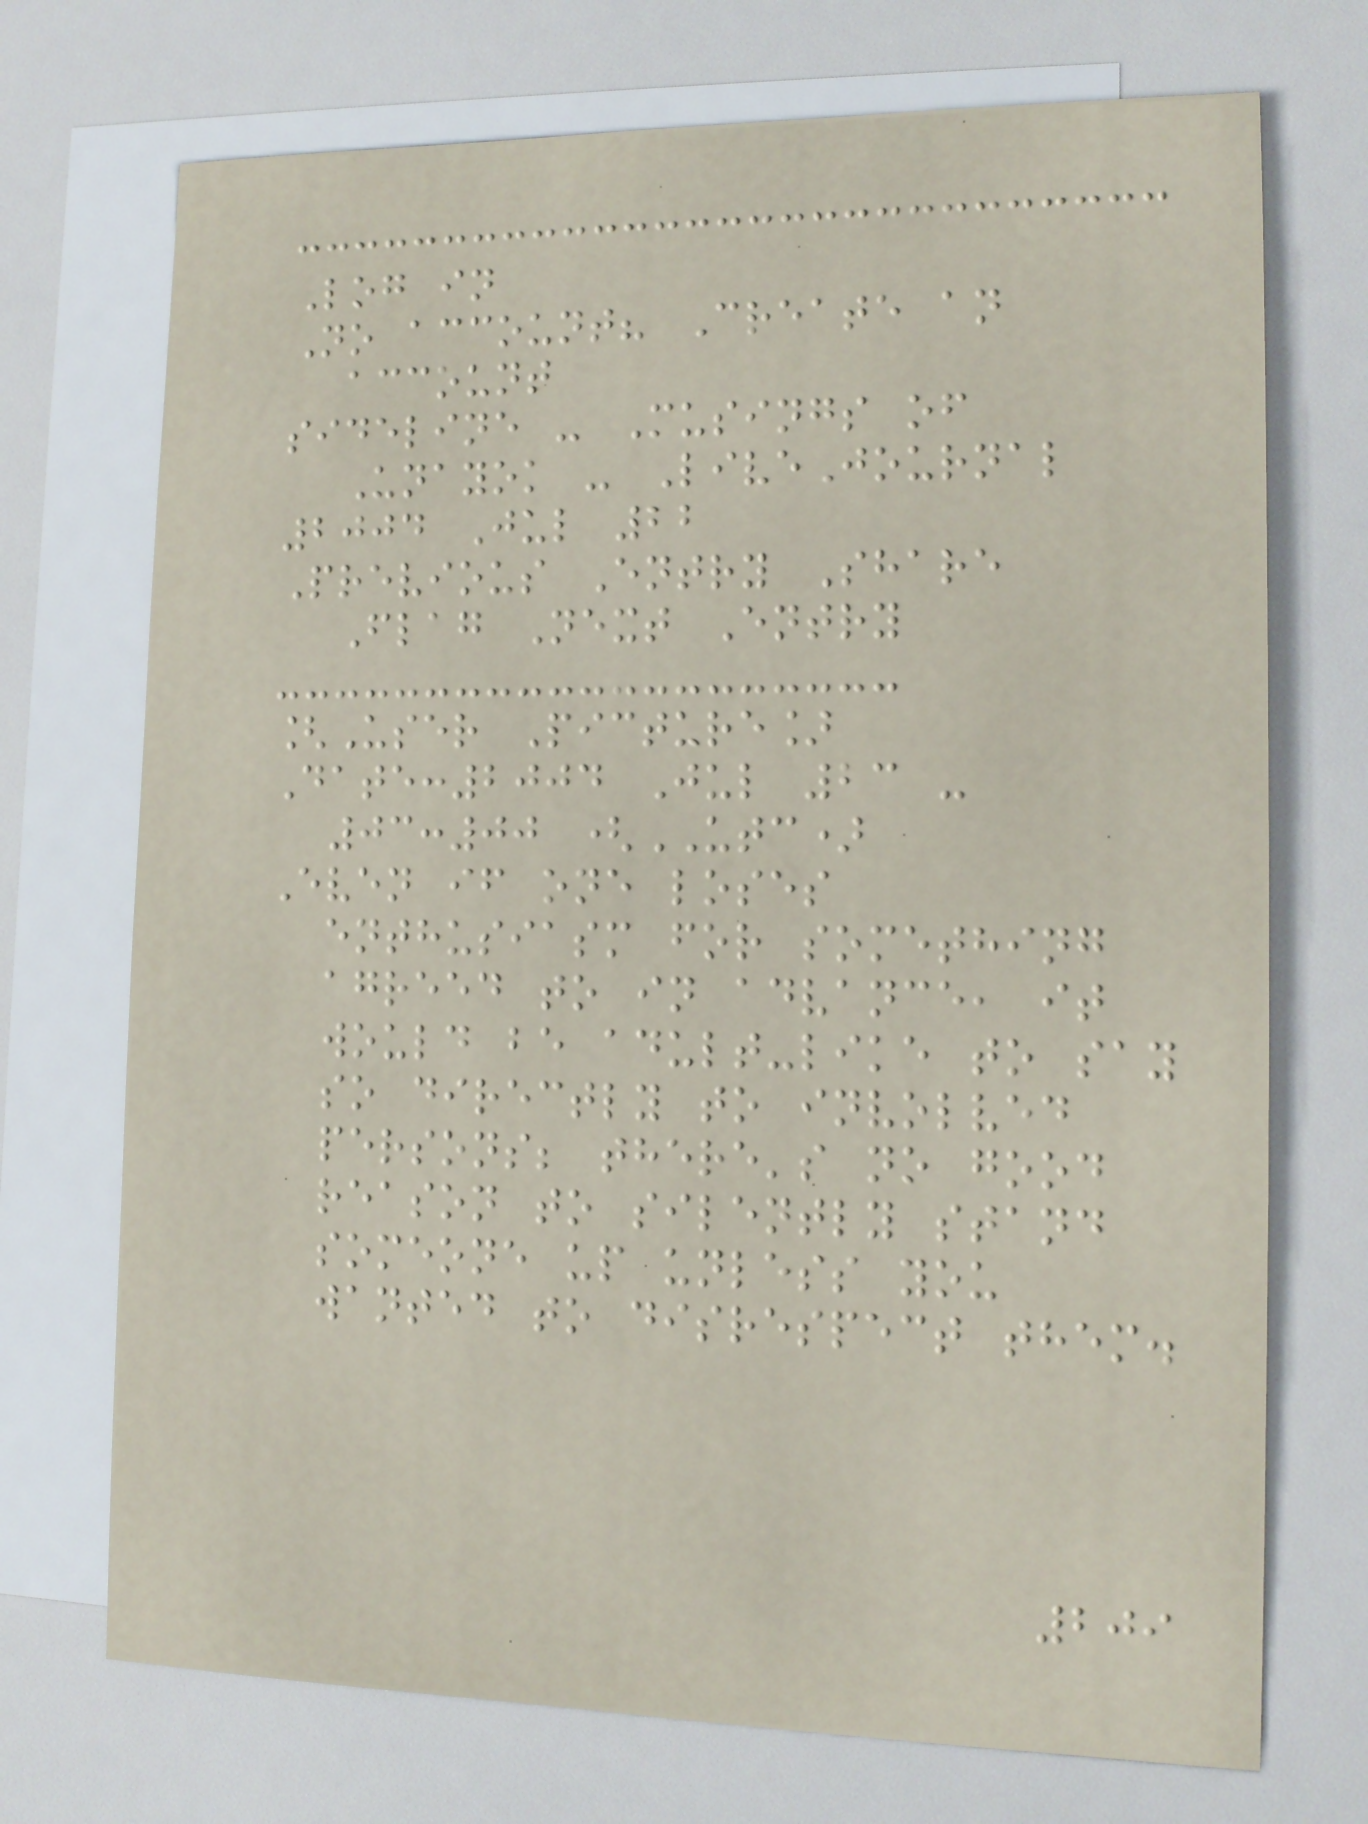Log in
No account? Create an
account
sideline - Musings of
Unayok - LiveJournal
2004 Jul 22
Previous Entry Share
Flag Next Entry
[User Picture]
Date:2004 Jul 23 -
03:00 (UTC)
Even if one loses
enthusiasm for something
agreed to in advance, it
would be adult-like to say
so directly to involved
persons; there's no good
reason to silently stand
someone up unless you
wanted to disrespect them.
209
